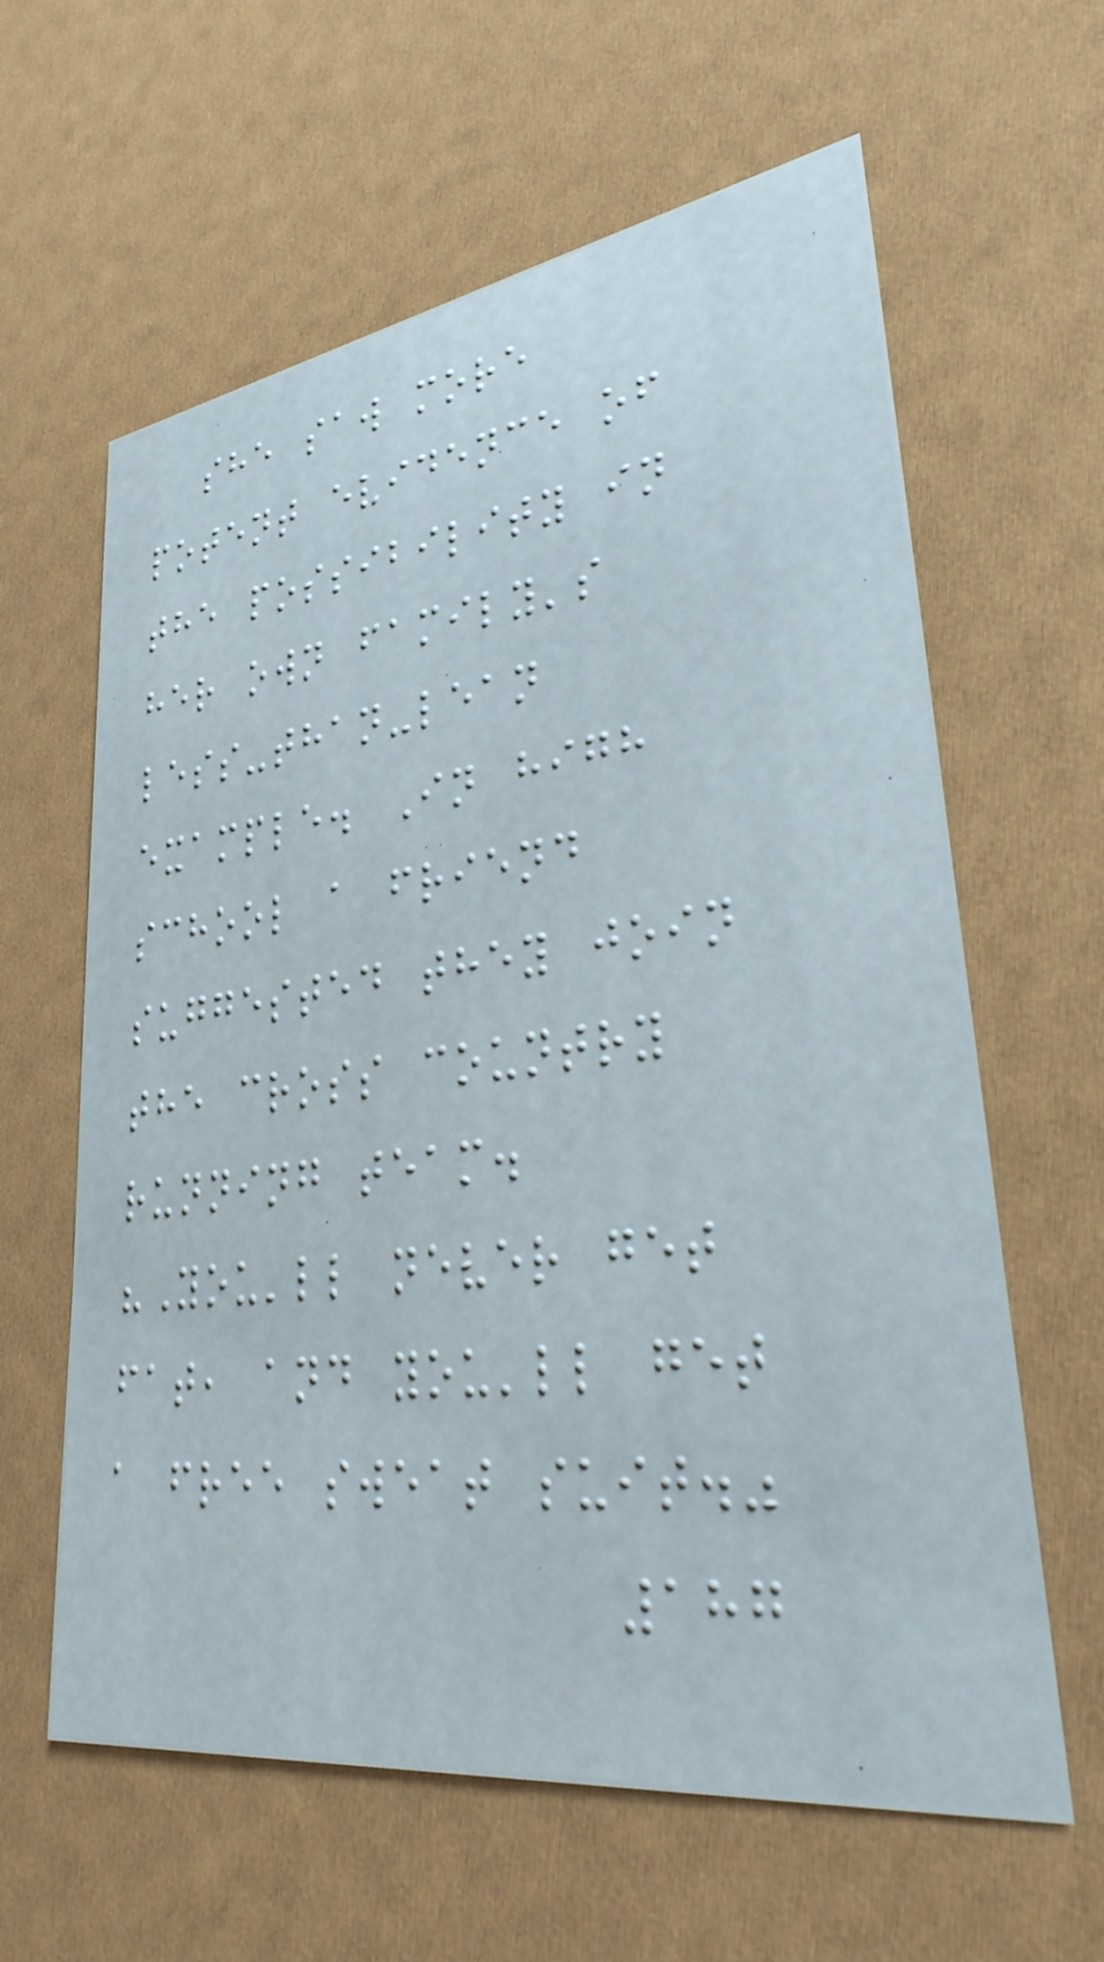she saw more
potent evidence of
the possibility in
her own family's
less-than-lean
example. In high
school a friend
suggested they join
the cross country
running team.
"You'll never get
fat, and you'll get
a free sweat suit."
187
